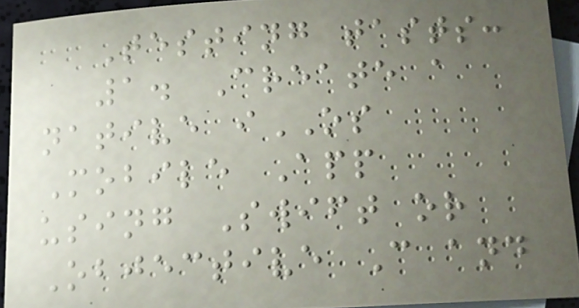Testing tasts:
1. Create a
native iOS
Mobile App
using Swift or
Objective C and
